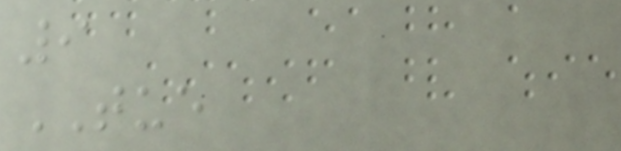9
TUE
